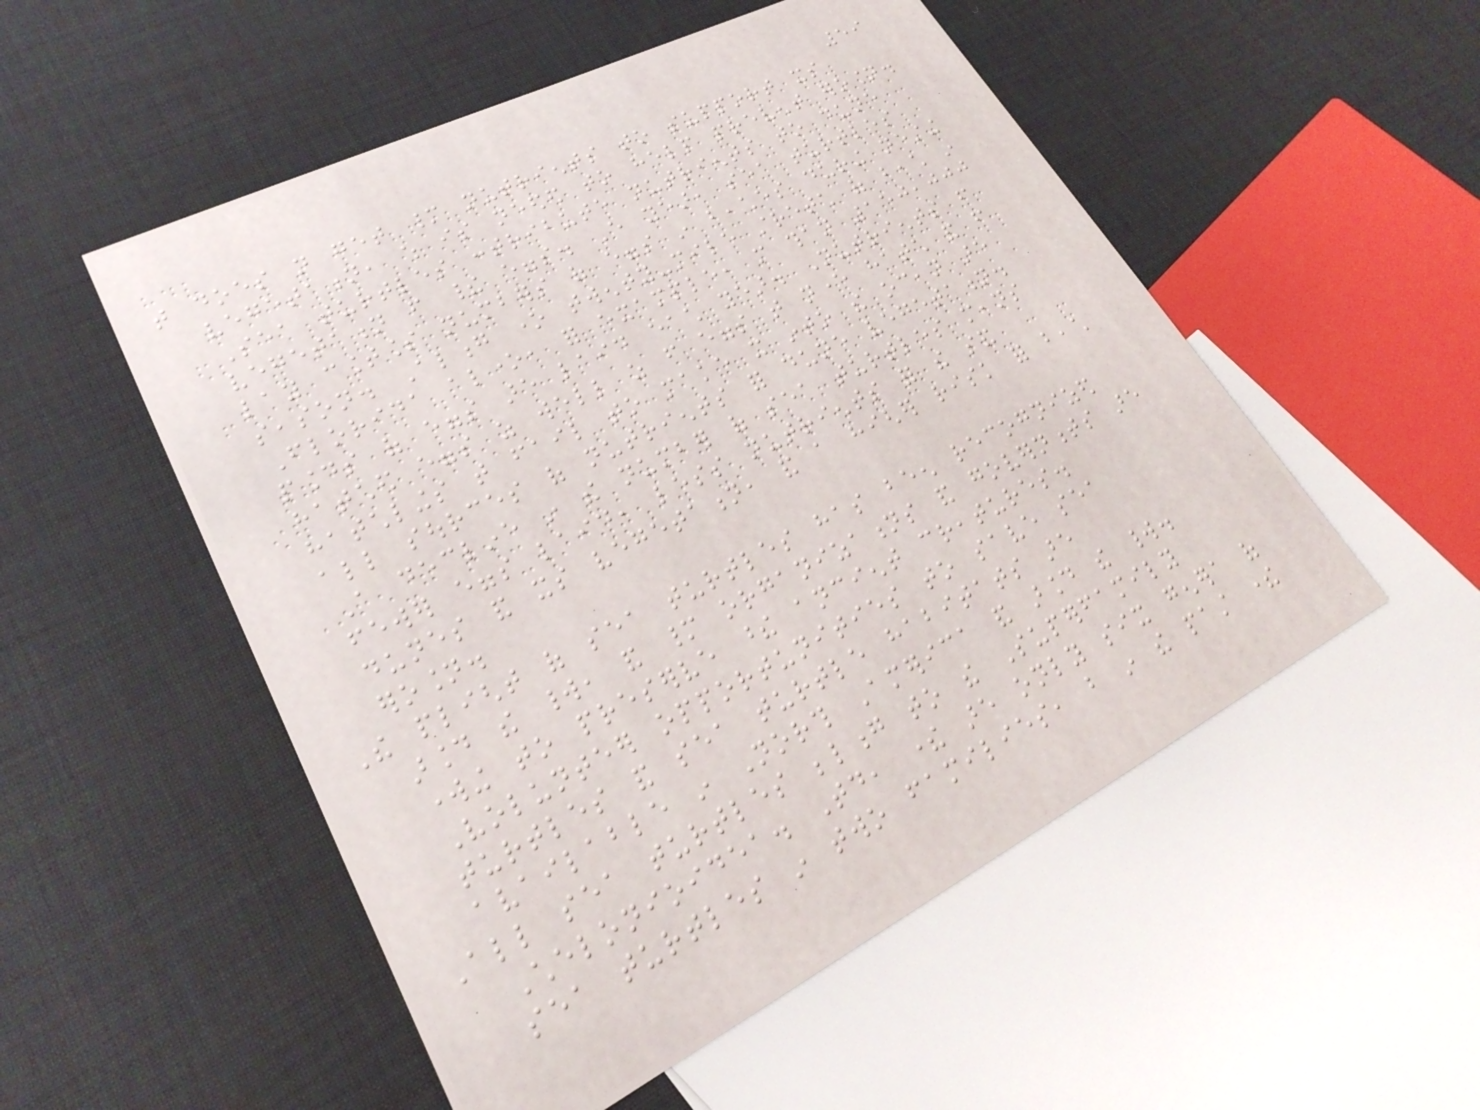59
that does not get many nutrients to support its
vegetation, which is needed to help prevent erosion.
Sea turtles contribute nutrients to dune
vegetation from their eggs. Every year, sea turtles
lay countless numbers of eggs in beaches during nesting
season. Along one twenty-mile stretch of beach in
Florida alone, for example, more than 150,000
pounds of eggs are laid each year. Nutrients from
hatched eggs as well as from eggs that never hatch and from
hatchlings that fail to make it into the ocean are
all sources of nutrients for dune vegetation.
A decline in the number of sea turtles means
fewer eggs laid, less nutrients for the sand
dunes and its vegetation, and a higher risk for beach
erosion.
The plight of sea turtles has been recognized
around the world, and many organizations and governments are
working to preserve these ancient creatures.
Volunteer opportunities to save sea
turtles and sea turtle habitats are
available in North America and around the world.
All sea turtles belong to the Superfamily
Chelonioidea. Today, there are only six genera of
sea turtles in two families, but in the past there
